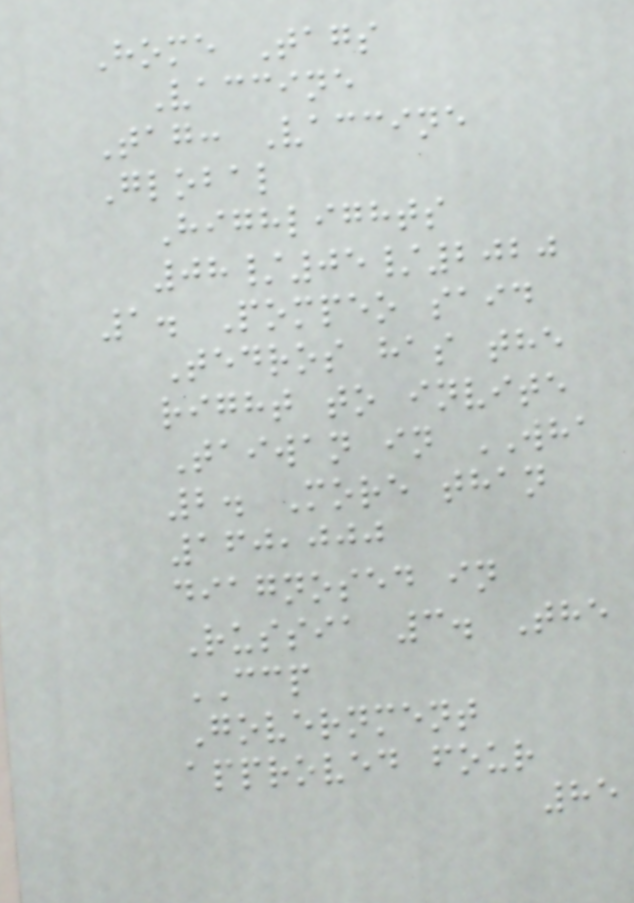Home Tags
Vaccine
Tag: Vaccine
Global
Highlights
08/05/2020
1. Pompeo said
Tedros has the
right to invite
Taiwan in WHA
2. More than
160,000
diagnosed in
Russia 3. The
CCP
Government
approved four
85
